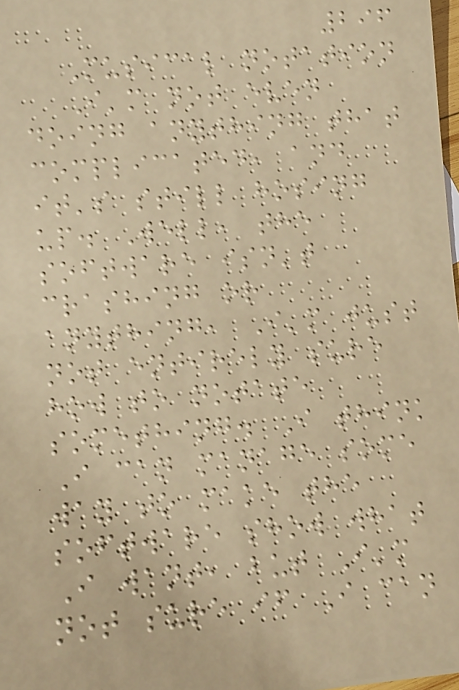296
Musical notation
I'm not even
doing anything that
complicated, and
it's still hosing
up. Well, the
software isn't
crashing or
anything, I'm just
not entirely sure
how to notate
something. I think
I can manage some
way to make the
software show what
I want, but I'm
not sure if I can
